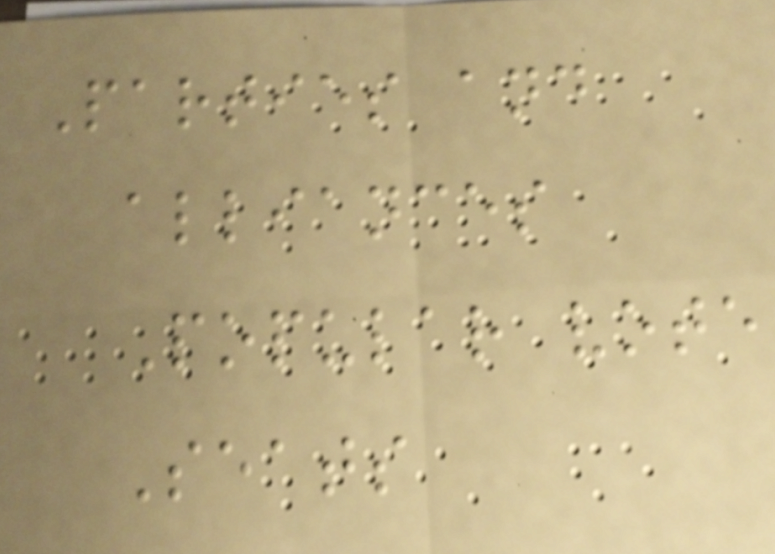Parties and
alliances
Popular vote
Seats
